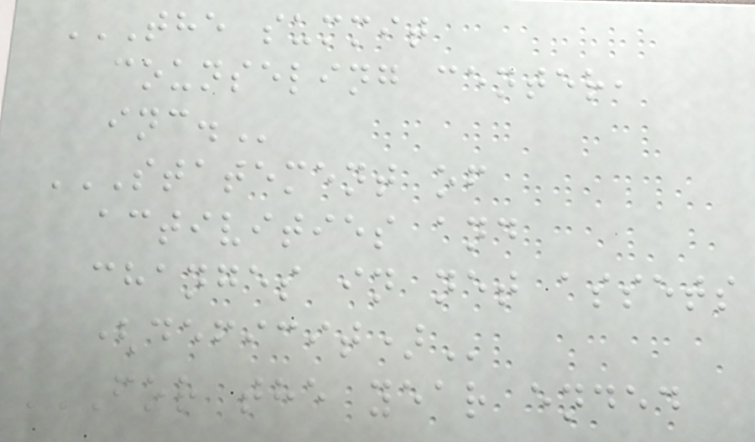THE SUMMIT
COUNSELING CENTER,
INC.
STATEMENT OF
ACTIVITIES AND
CHANGES IN NET ASSETS
(DEFICIT)
FOR THE YEAR ENDED
